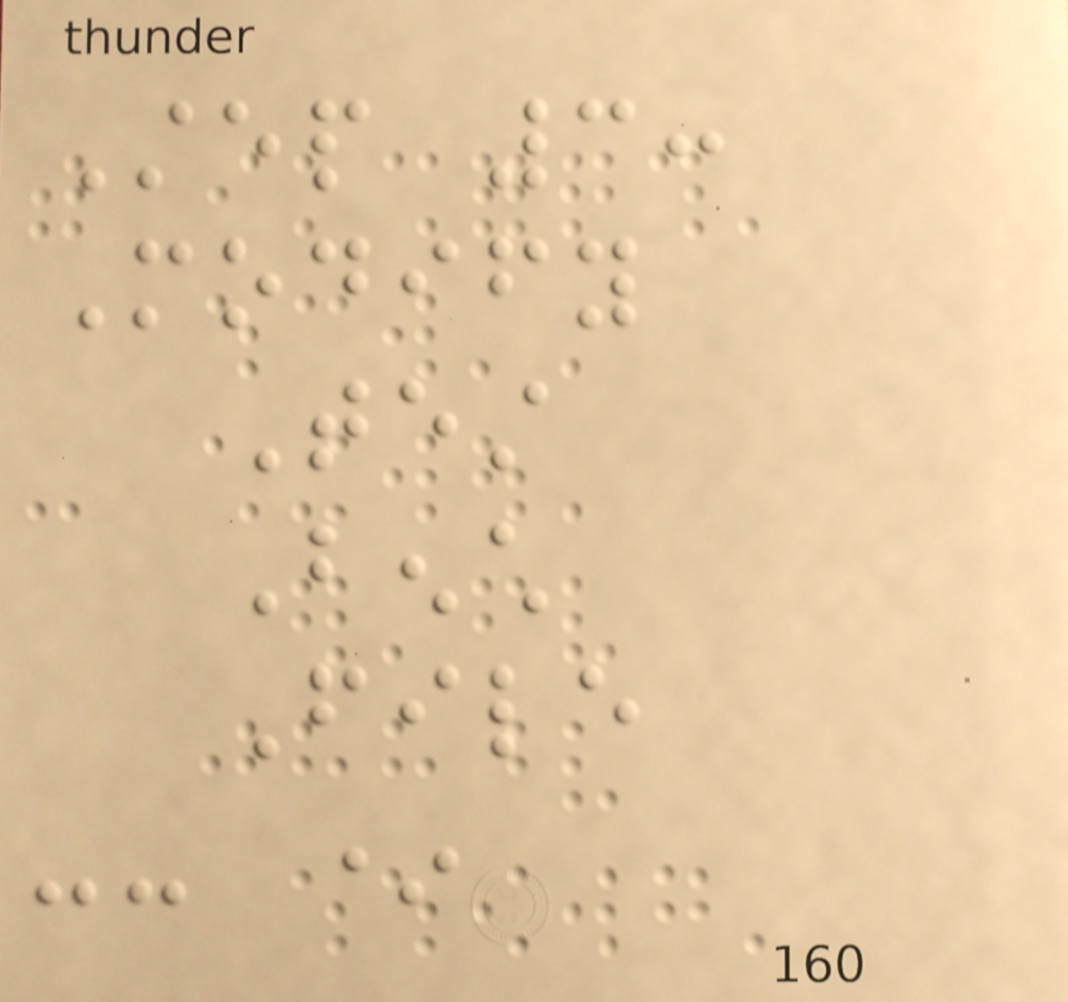Step 3:
Modify
Test
Bench
File
-- *
